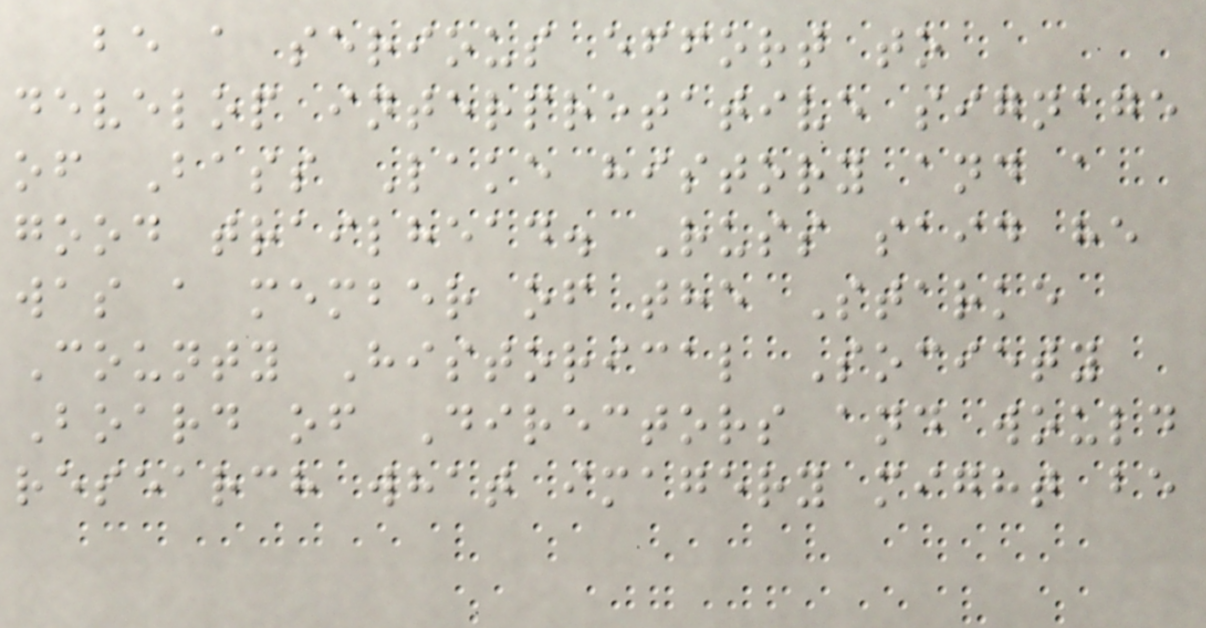be a serious effort to
develop interpretative signage
of Bass Lake history and a
good trailhead. Russ said he
was a member of the Starke
County Historical Society
Board of Directors and would
research what imagery might be
